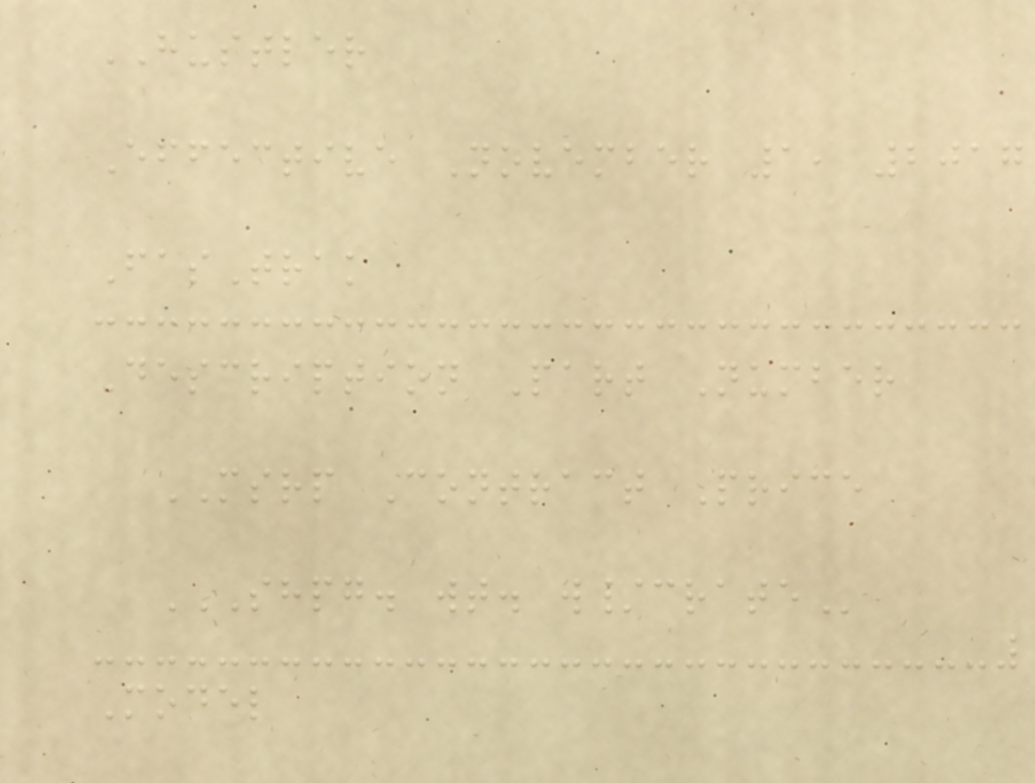HUSTLER
Effective November 1, 2017
FasTrak
Description Part Number
MSRP Contract Price
SHPG. WT. W/CRATE
Model
